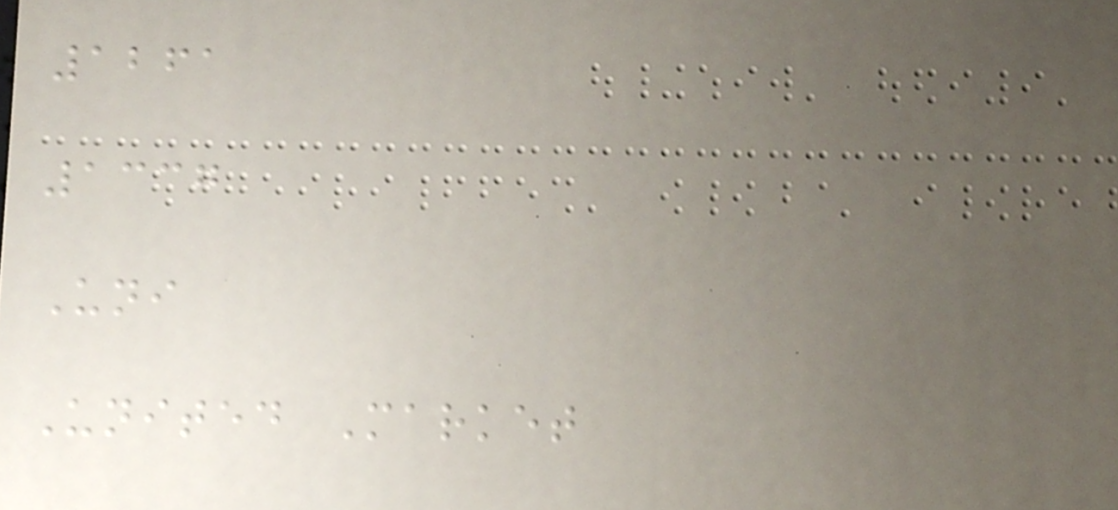1261
1337
Uni
United Market
